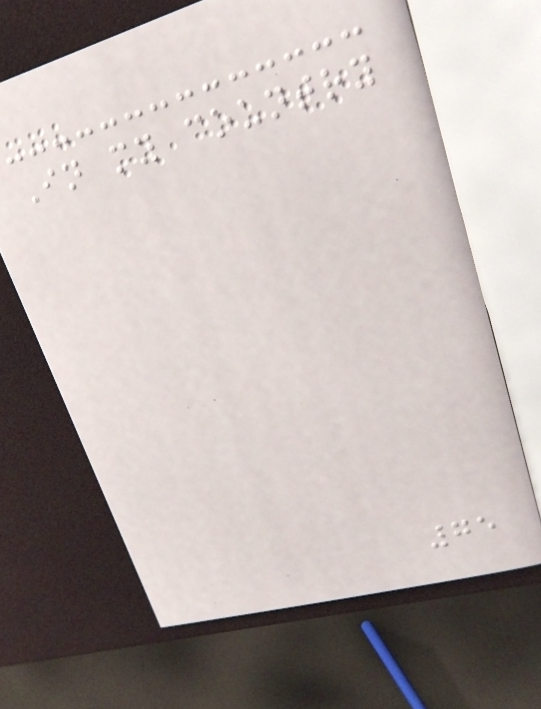In my country
75
